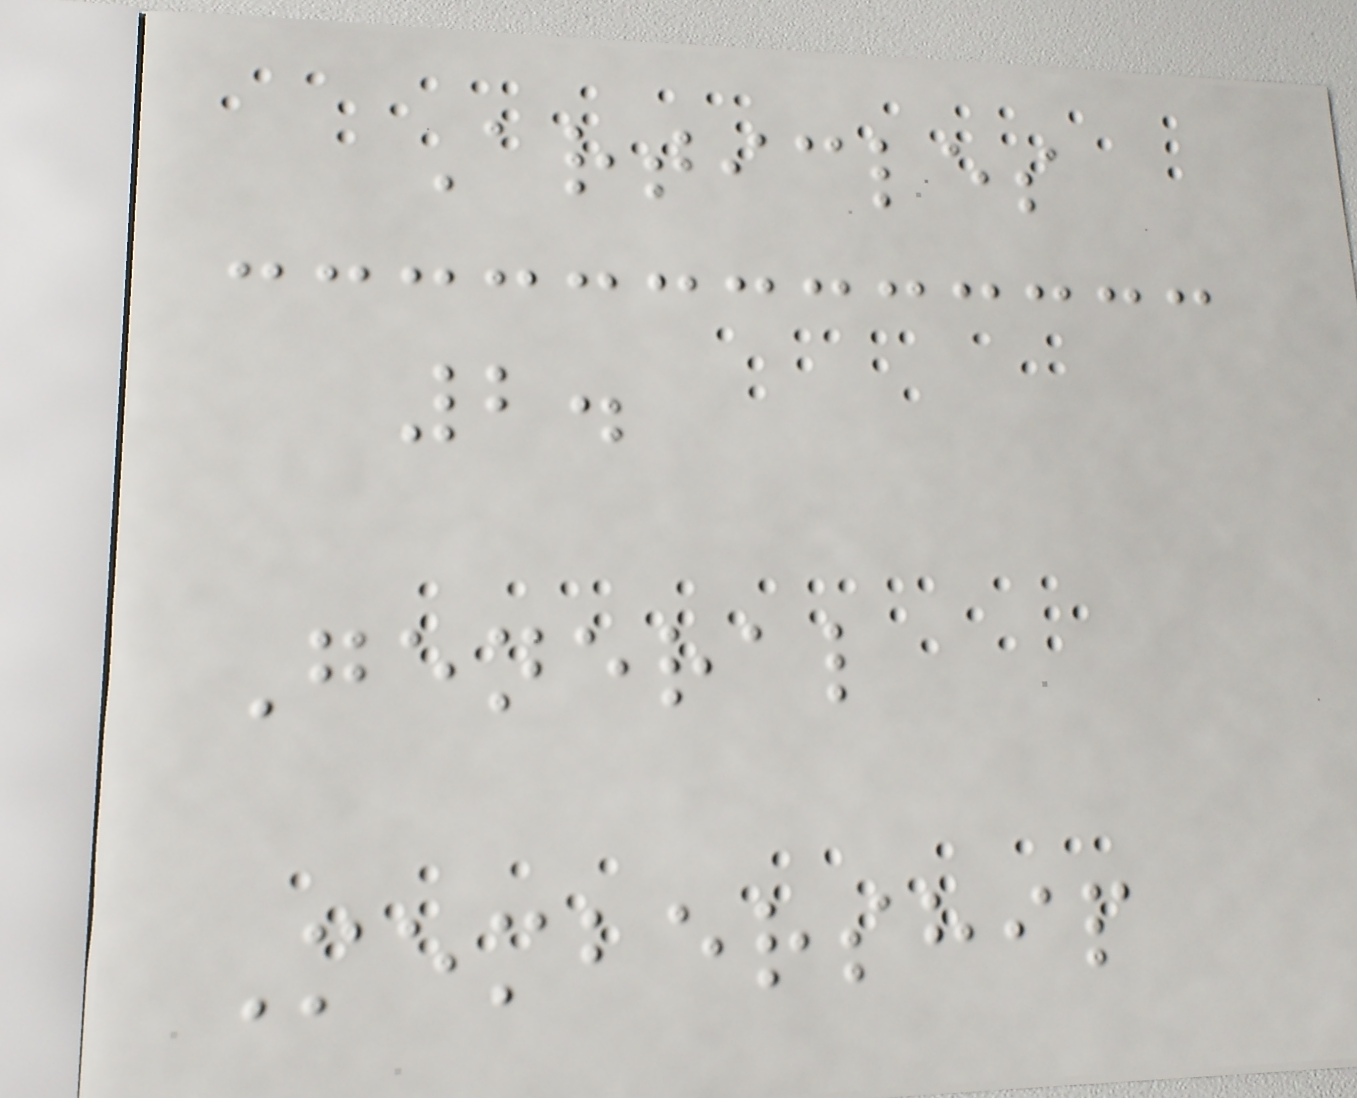Articles
2.
General
Membership
